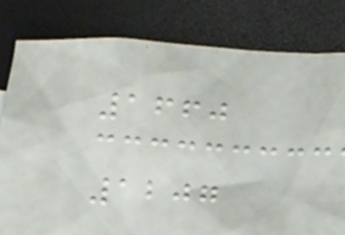1660
1207
